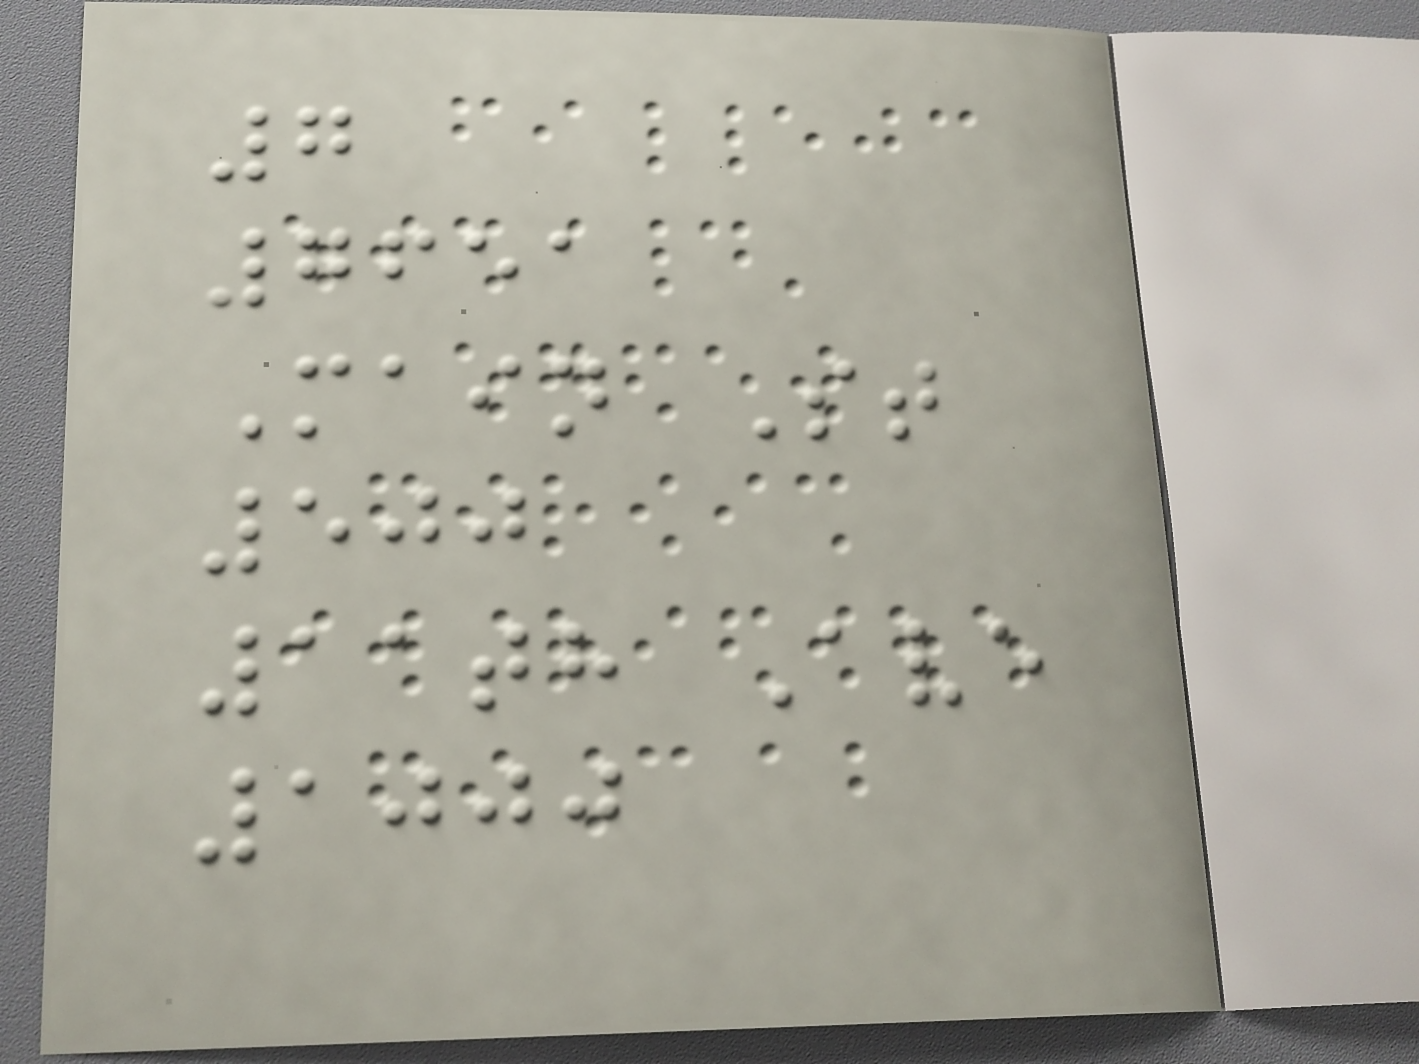7
7651
Main St
500
11th Ave
1000
